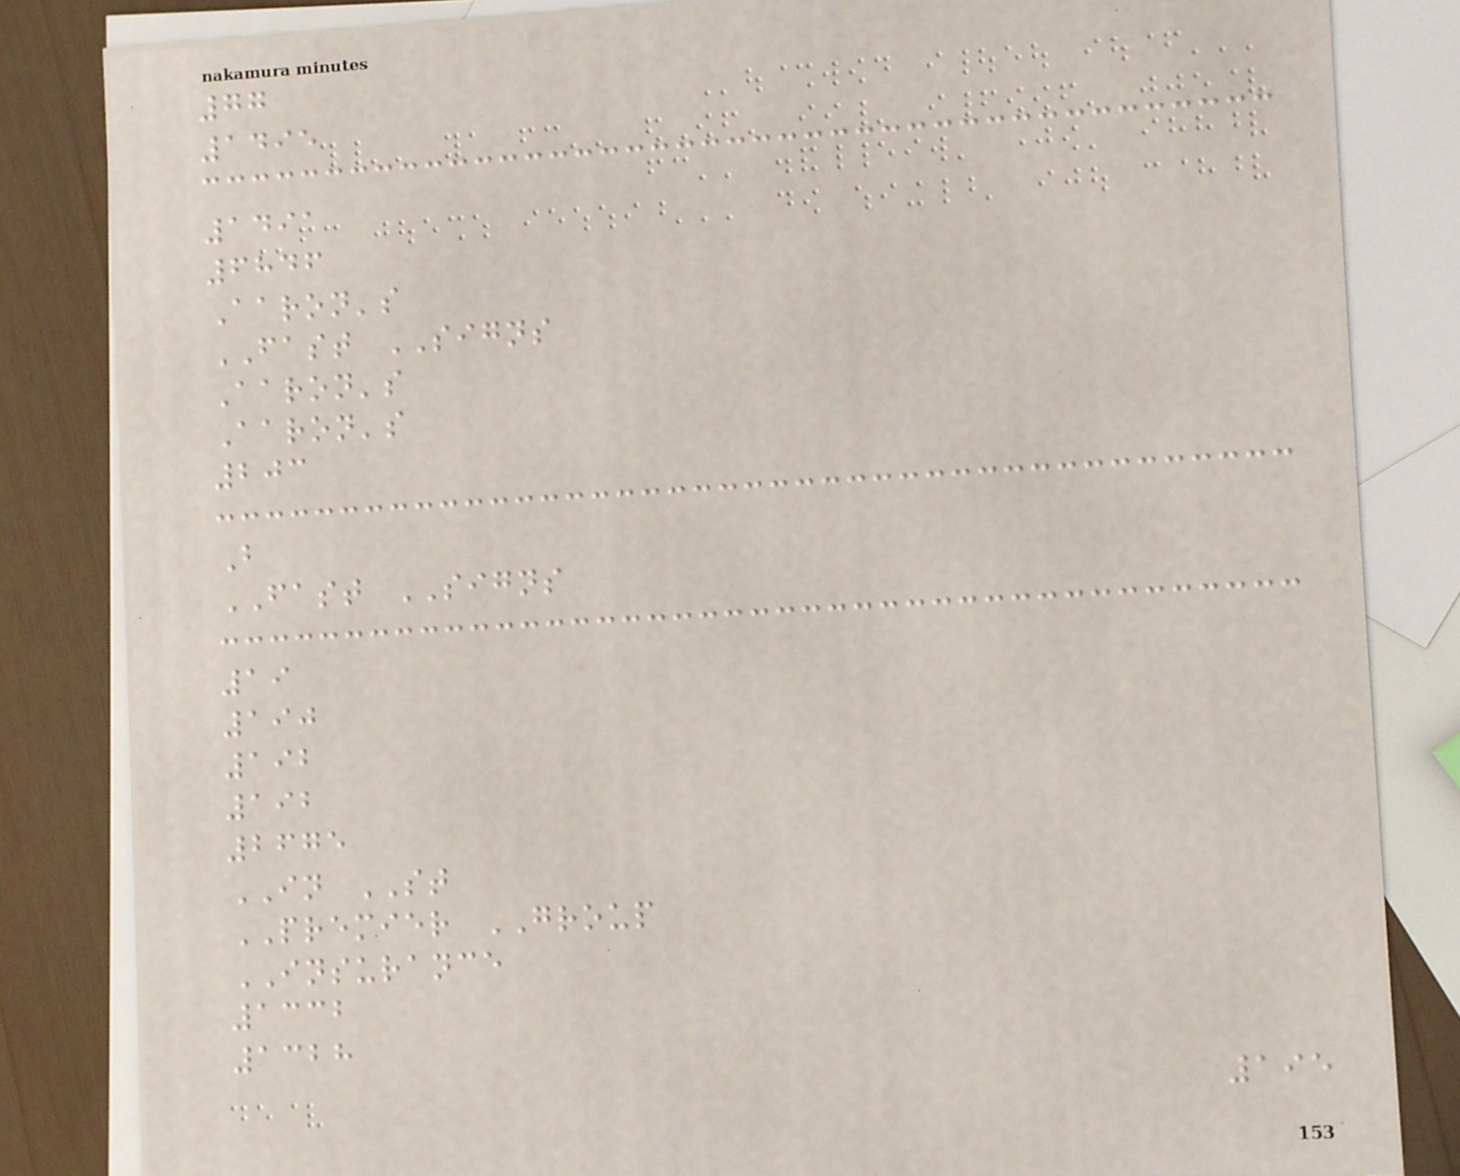77
1495
1491
6846
Aaron's
FAST SIGNS
Aaron's
Aaron's
203
B
FAST SIGNS
19
190
192
192
2675
IN ST
PREMIER GROUP
INSURANCE
1332
1328
195
